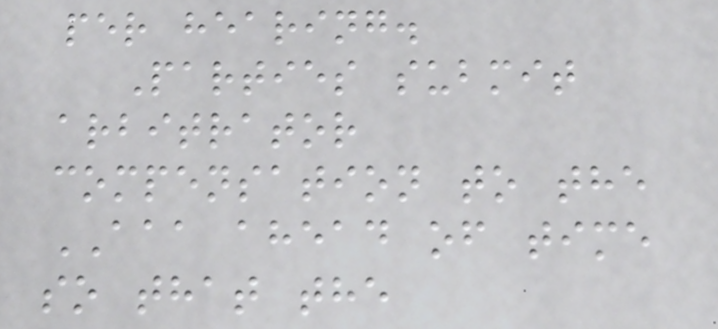per hearing.
Parties submit
arbitrator
compensation to the
AAA ahead of time
so that the
